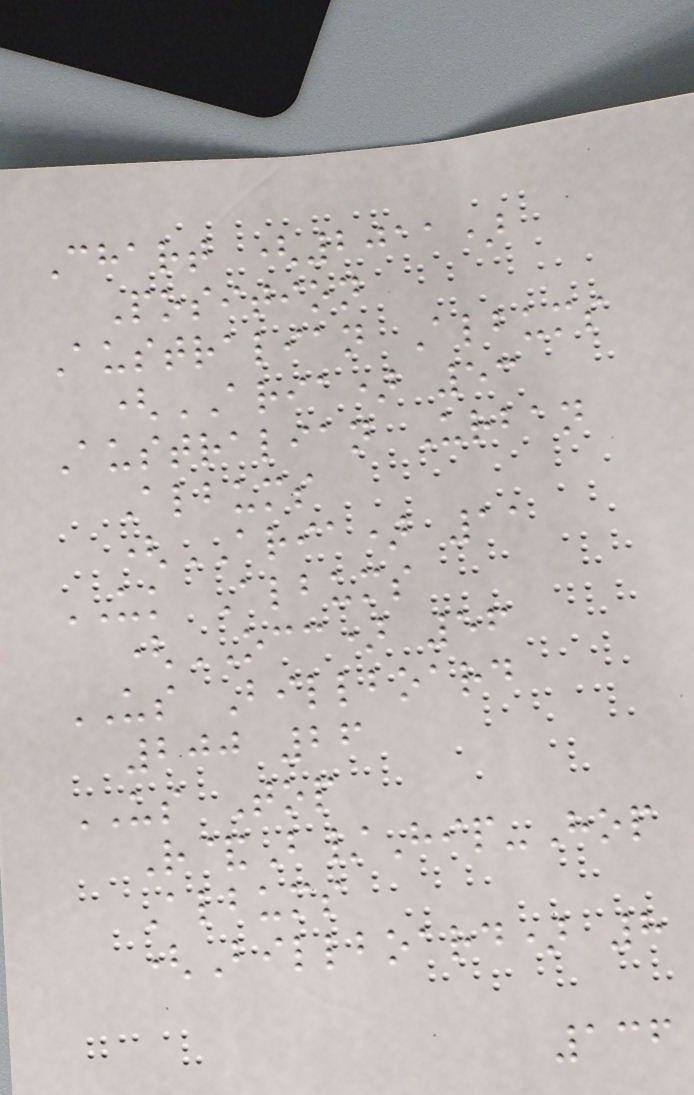Chart (2011)
Position
Australian Albums
(ARIA) 53
Australian Urban
Albums
(ARIA) 11
UK Albums
(OCC) 56
US Billboard
200 26
US Top
R&B/Hip-Hop
Albums
(Billboard) 8
136
